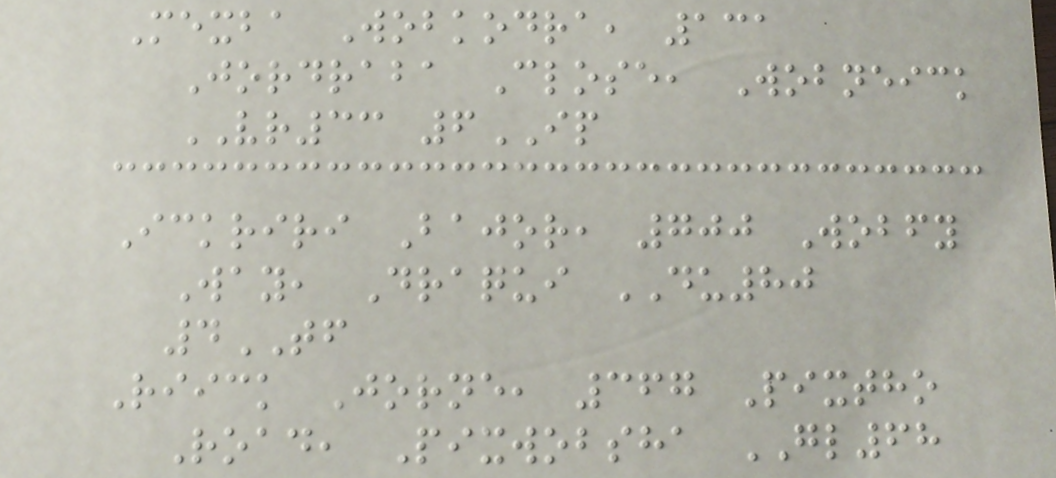Mexba Wobkodra, 131
Jordraba Close, Wobneick
VR33 6IP
Ickriri Bajor, 700 Wobfy
Way, Draqui DU80
4TF
Riick Jorne, 367 Pixtho
Road, Pixwobsha GL68
